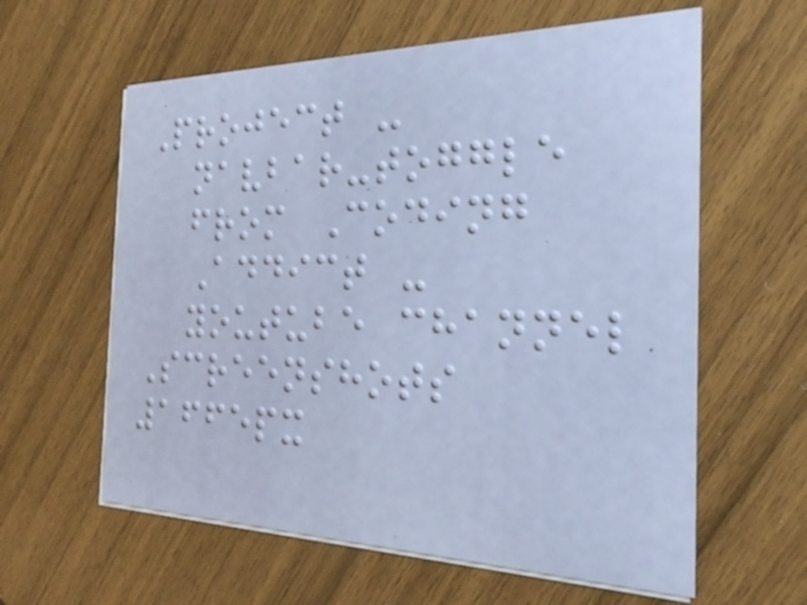Project -
navbar-toggle
from Coding
Addict -
youtube channel
Screenshots
1665px
